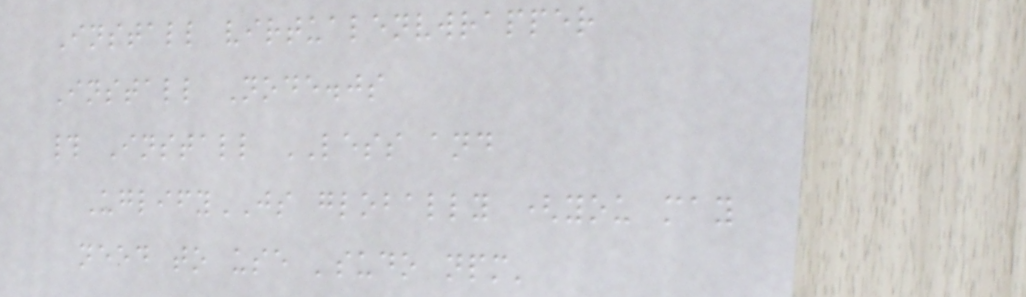Install virtualenvwrapper
Install Node.js
# Install LESS and
UglifyJS globally (you may
need to use 'sudo npm'
